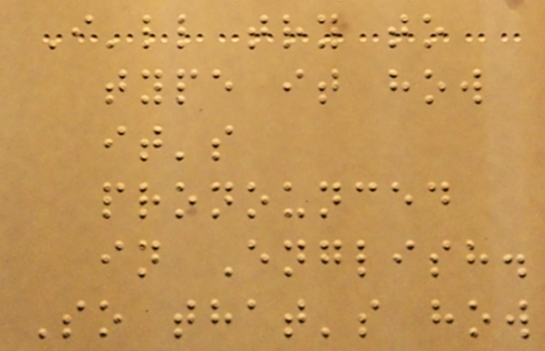I'll try to
type it how
it's
pronounced
in English.
So that's how
